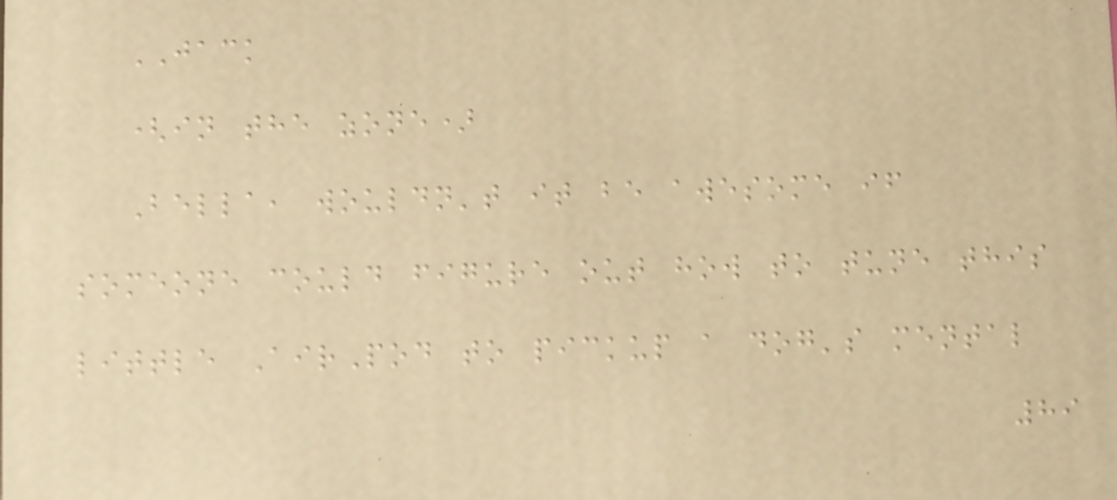JACK
(in the zone)
Bella, wouldn't it be awesome if
someone could figure out how to tune this
little AirPod to pickup a dog's mental
89
